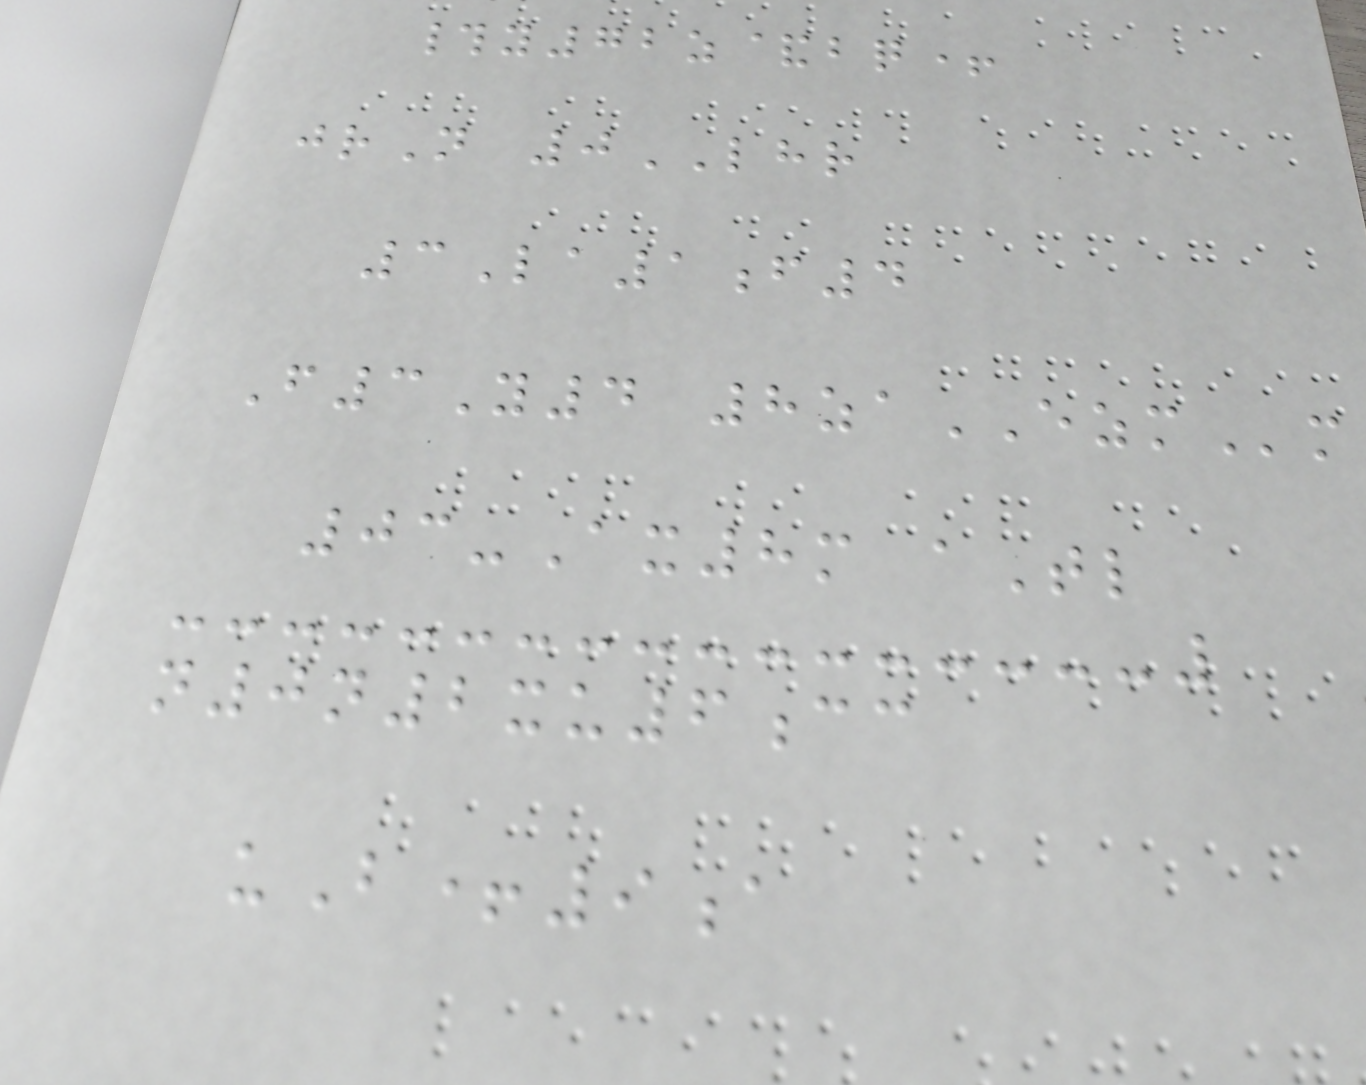#y72z&bq+
jrN 0LHR
3La1f4
F3Y4 8zaEZMm
03-Ax8m aTl
n0n2xu6cc
uB+9a
